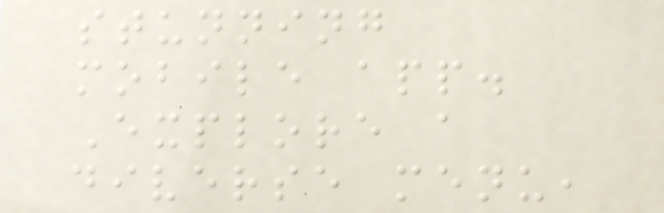stunning
mobile app.
Explore a
diverse menu,
